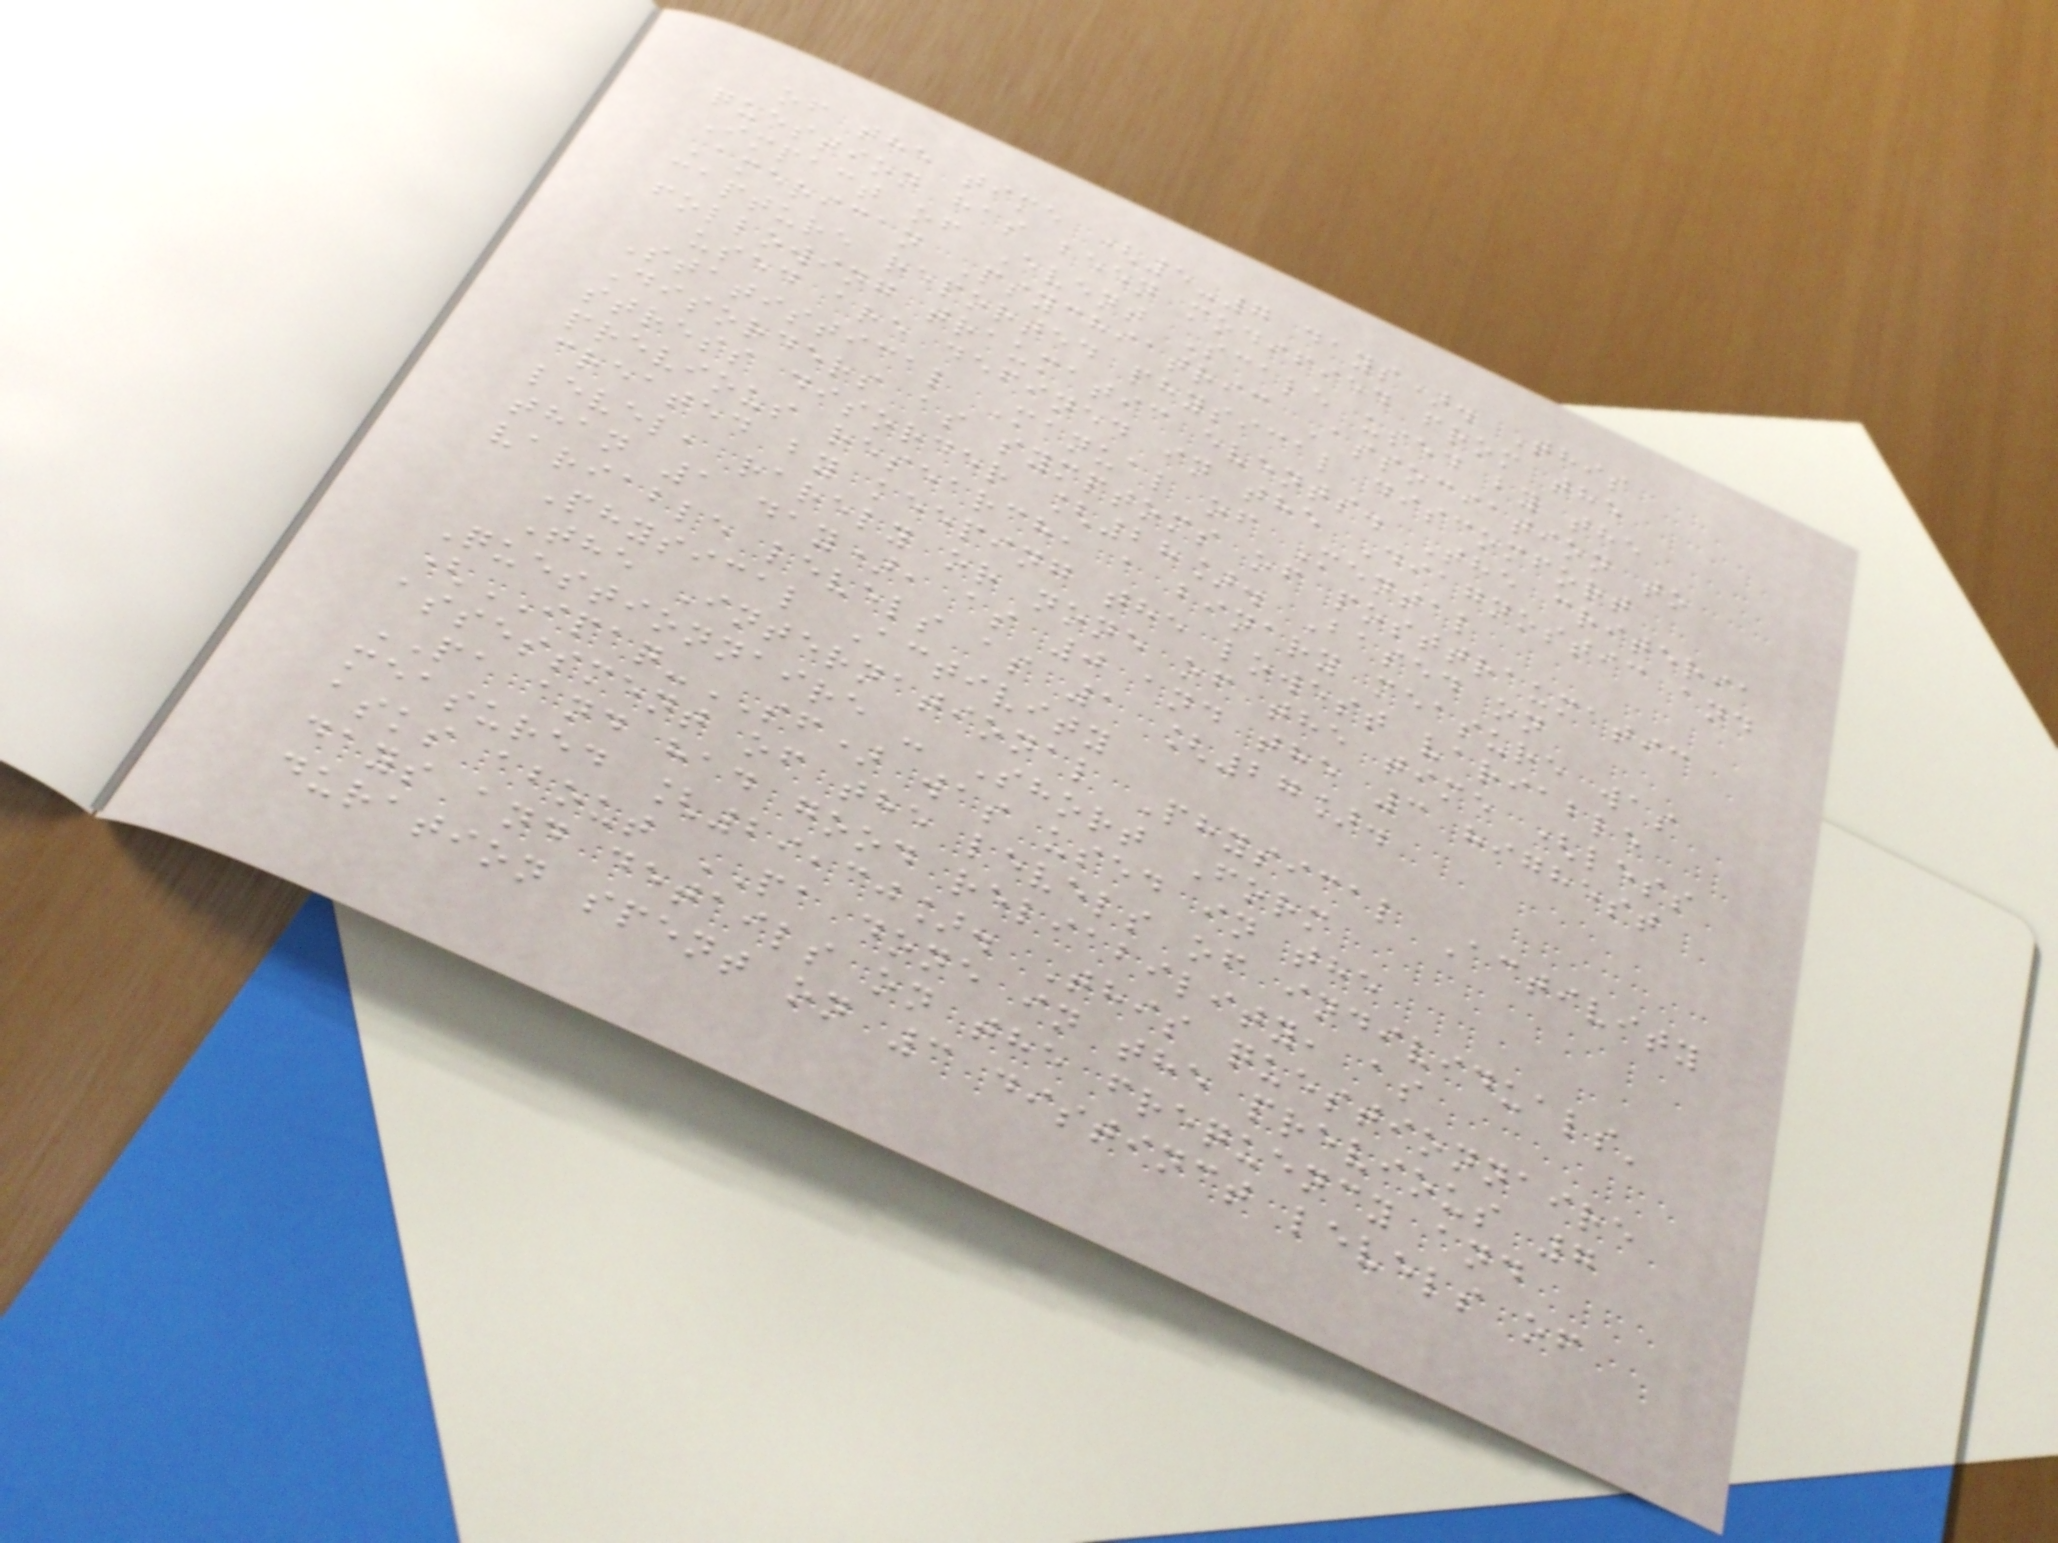of the time (5-7 days). This
question has been modified from the
Impact of Event Scale used by the
American Psychiatric Association to
capture reported physical discomfort
following traumatic events. The criteria
used are defined in the Diagnostic and
Statistical Manual of Mental
Disorders as symptoms of posttraumatic
stress disorder [28]. Based on
previous research, a binary measure was
created by keeping the lowest variable
level, rarely or none of the time (less
than 1 day), as 0 and the 3 highest
variable levels as 1 [27].
Physical Activity
The International Physical Activity
Questionnaire - Short Form
(IPAQ-SF) was used in the
assessment of the levels of individuals'
PA and had good reliability, as
measured [29,30]. This questionnaire
asks about PA done in the previous 7
days and details on the frequency and
duration spent on 3 distinct levels of
